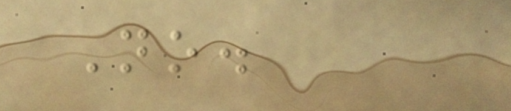No.
